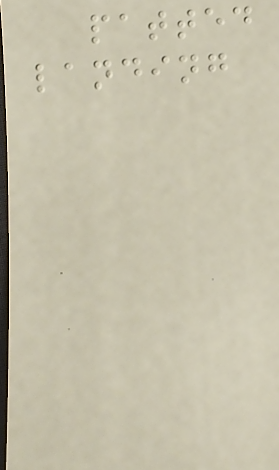patted
landing
